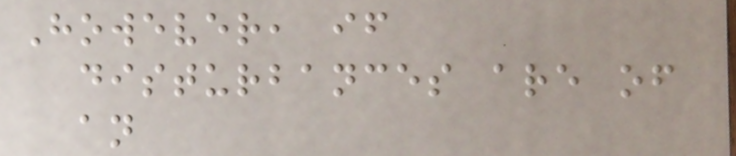However, if
disturbances are of
an
